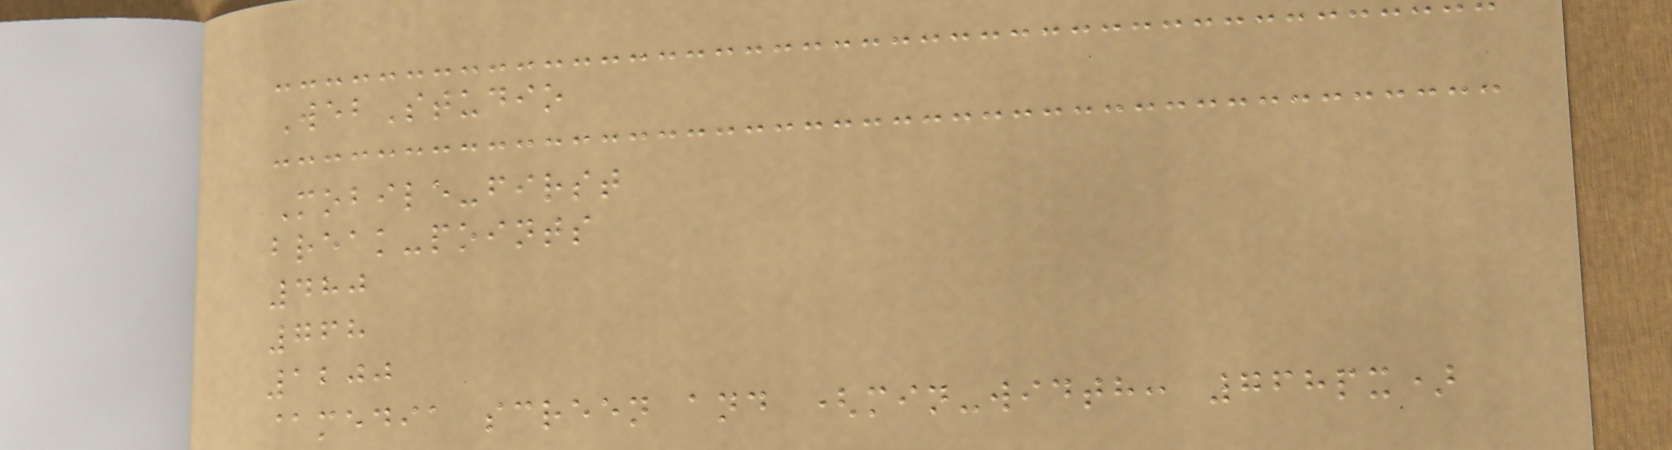WebStudio
Mobile-first
break-points
480
768
1200
@media screen and (min-width: 768px)
